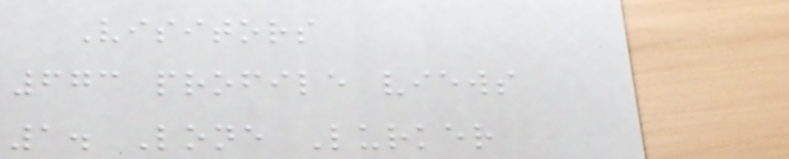Visitors
673 profile views
1. Lone Lurker
